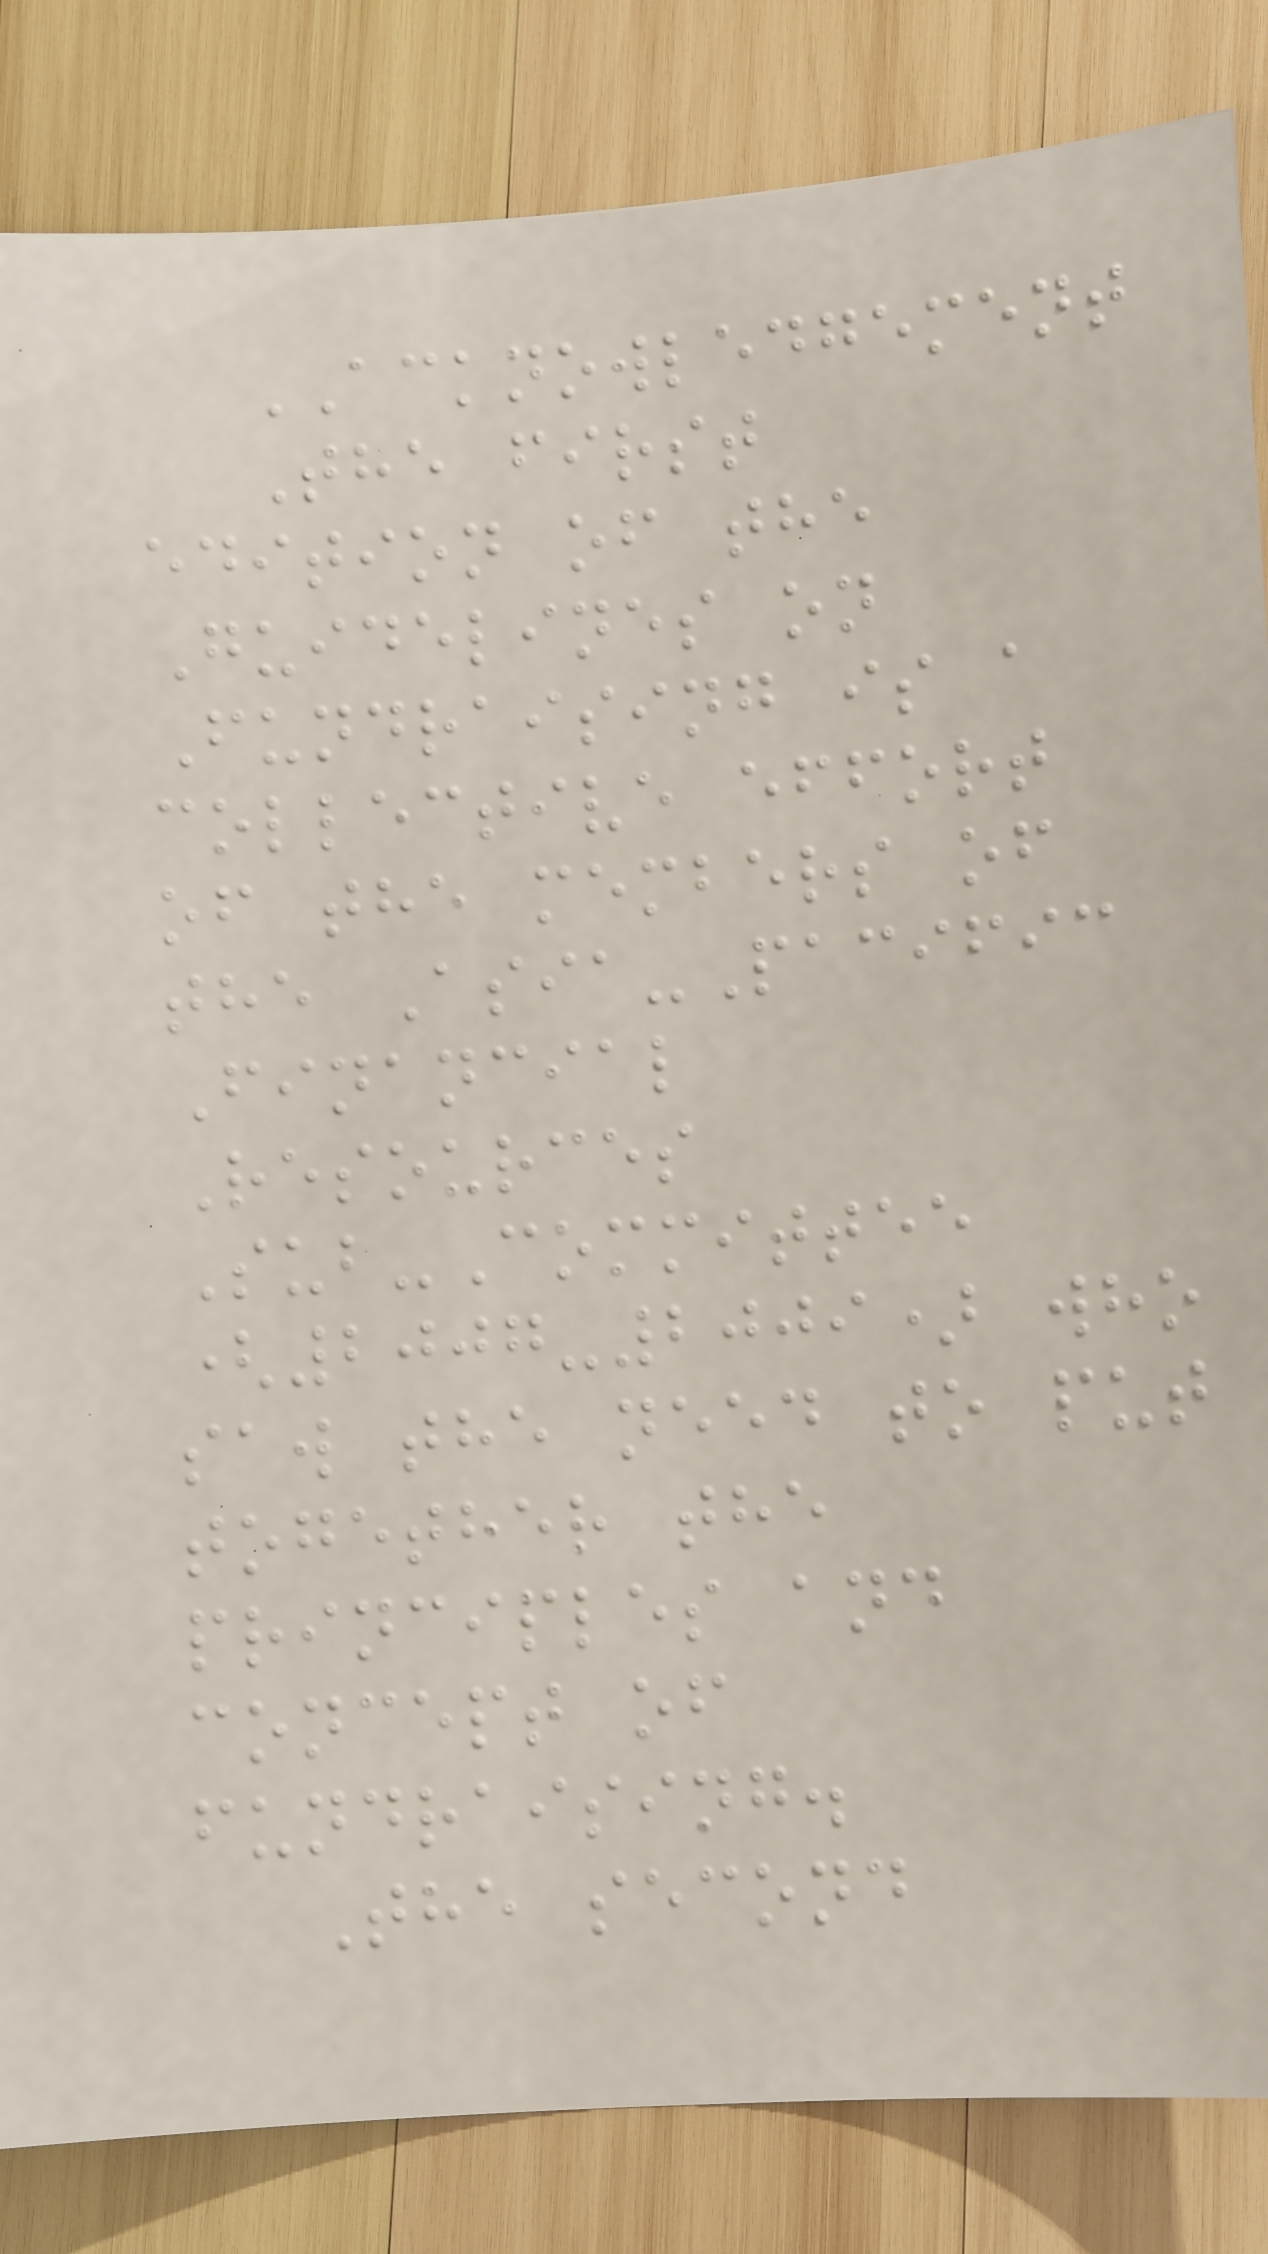ACKNOWLEDGEMENT
The first
edition of the
Guidelines on
Fundraising is a
collective effort
of the members of
the Asia-Pacific
Financial
Resources
Sub-Committee
(2007-2009) who
saw the need to put
together the
principles and
concept of
fundraising.
The second
